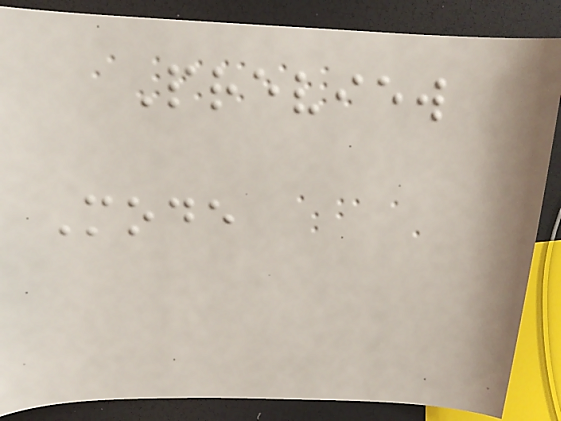Preview
Mode
